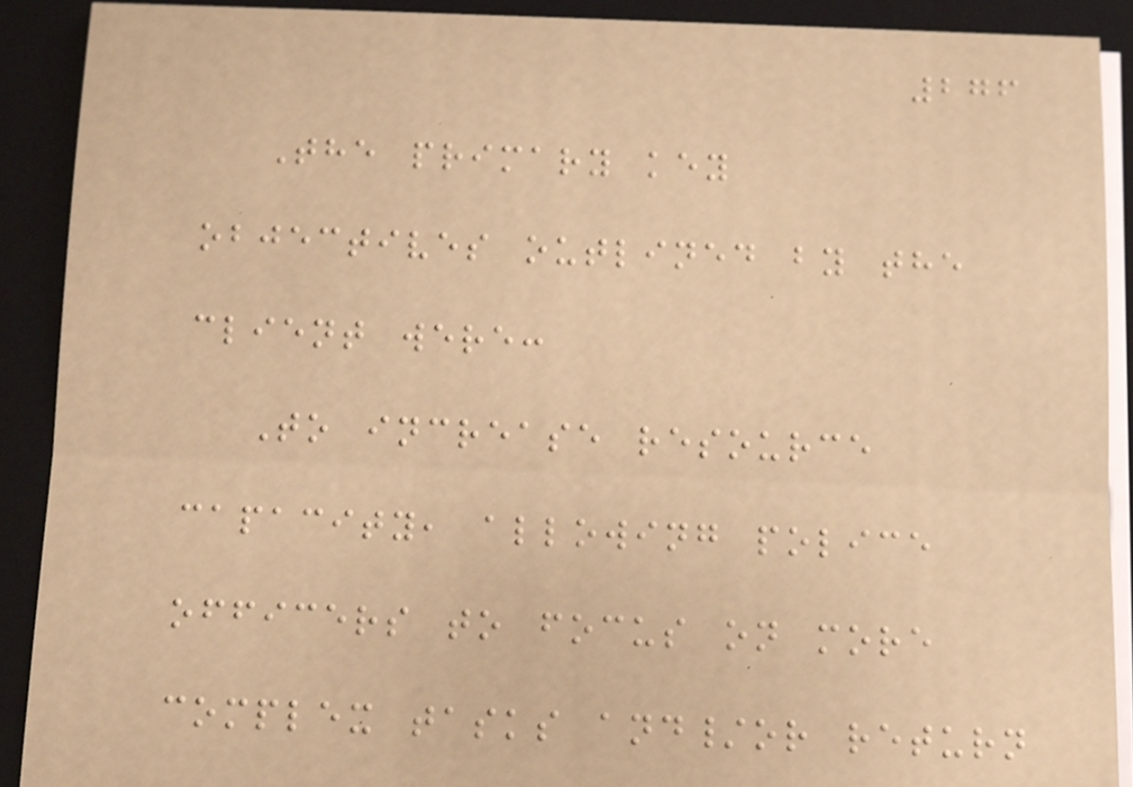276
The primary key
objectives outlined by the
client were:
To increase resource
capacity, allowing police
officers to focus on more
complex tasks and/or return
